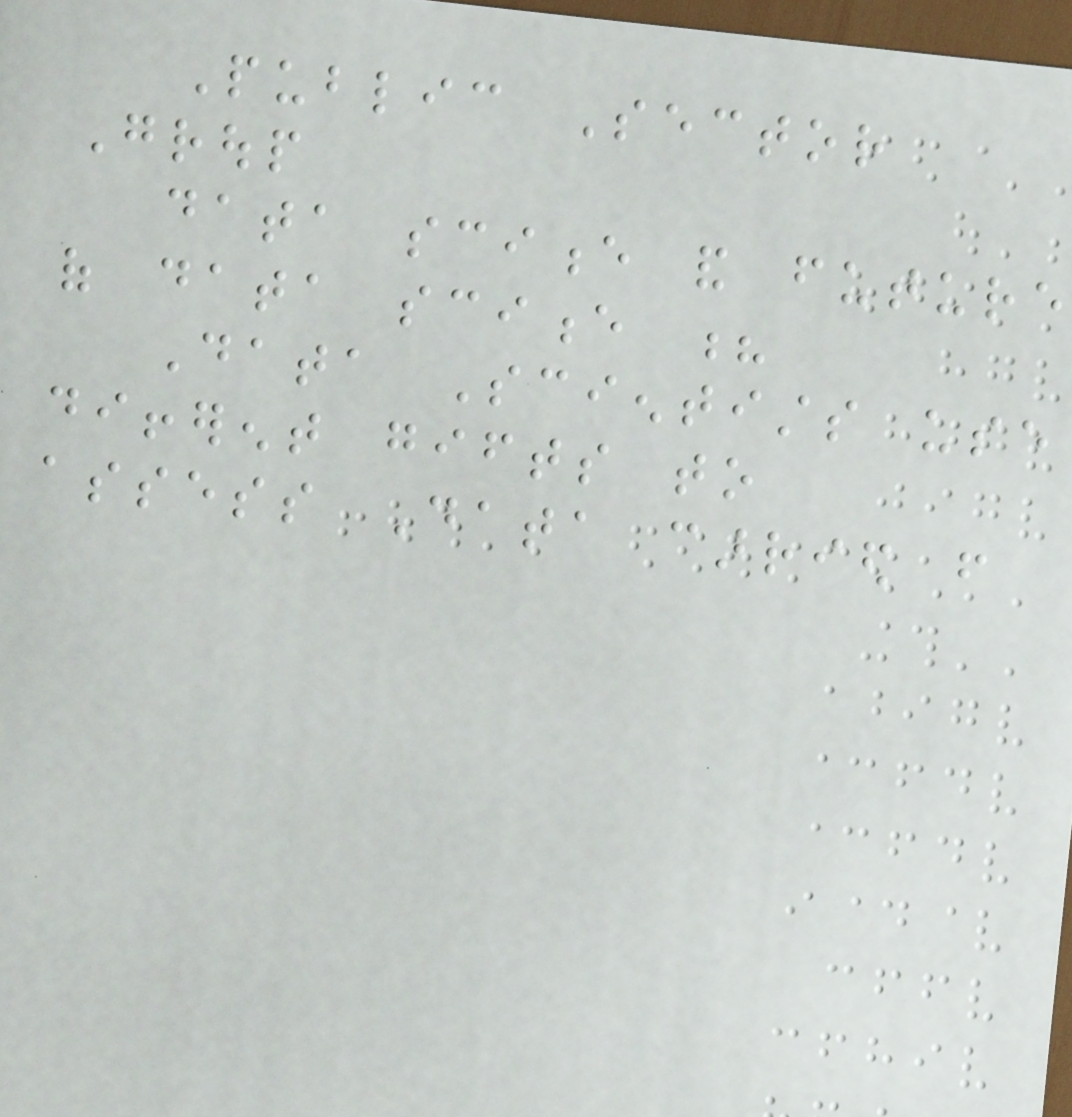Public Sector
Group
data science and future
of data science ?
Data Scientists use
different gifts to
assess Data carried from
